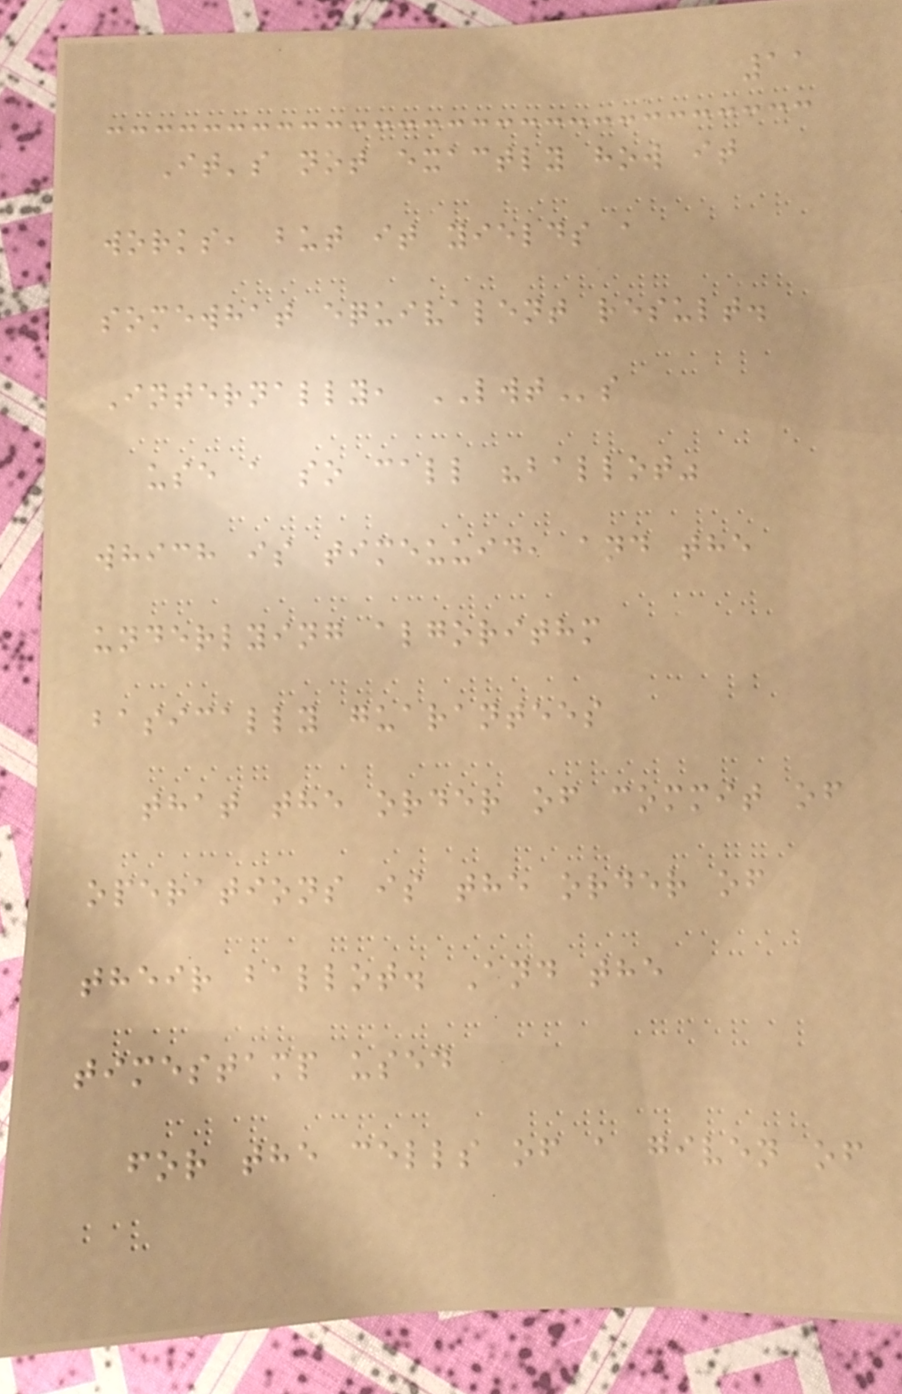11
It's not exactly how it
works, but it yields a
somewhat equivalent result.
Internally, LWTs
use a so call "ballot"
which is timeuuid, and the
underlying algorithm
basically guarantees
that the order of commit of
operations is the order of
their ballot. And the
timestamp used
for the cells of a given of
